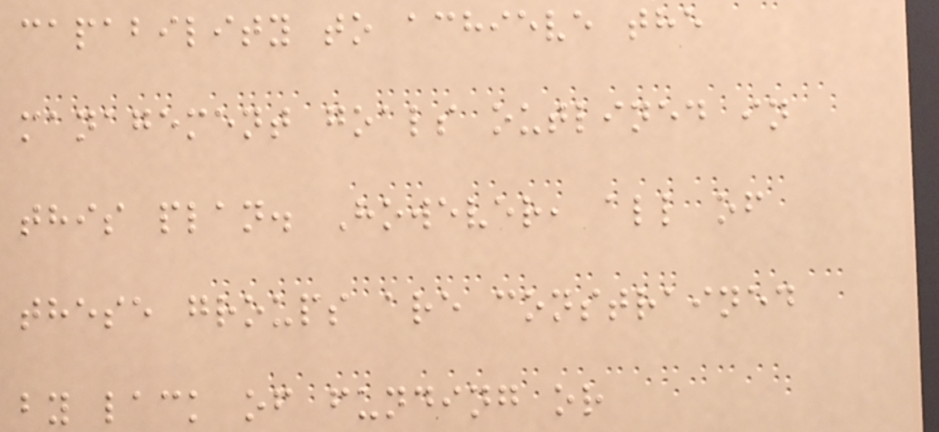capability to achieve the
management goals outlined in
this plan. However, all of
these groups are constrained
by lack of funding or
